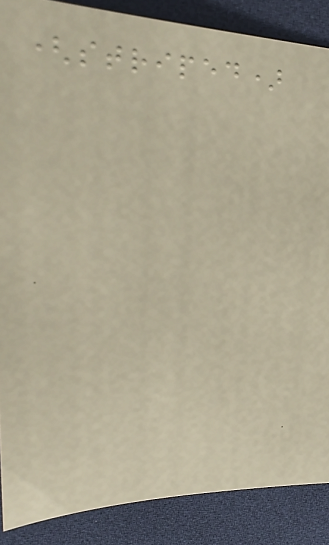(striped)
